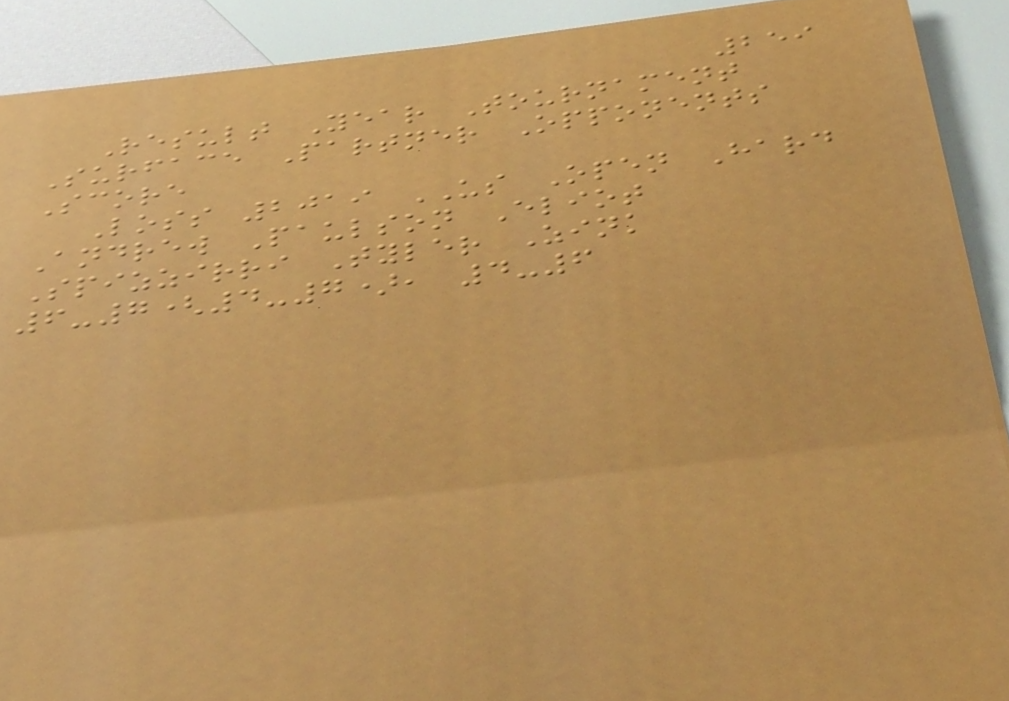259
Result Year Tournament
Surface Partner Opponents
Score
Loss 2019 US Open Hard
Andrew Paulson Eliot
Spizzirri Tyler Zink
6-7(4-7), 4-6
